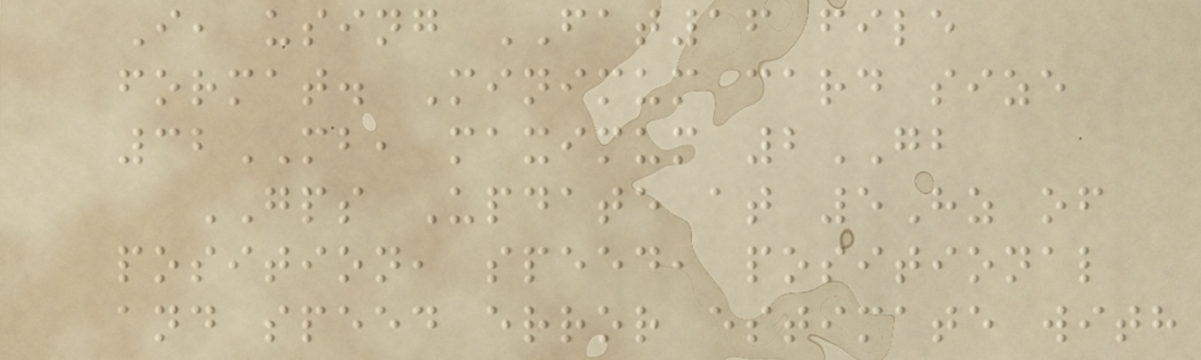I, using FAT16 file
format. Minimum card size
32MB, maximum 2GB
GPS Update at 5Hz of
position, speed, positional
and speed error estimate with
